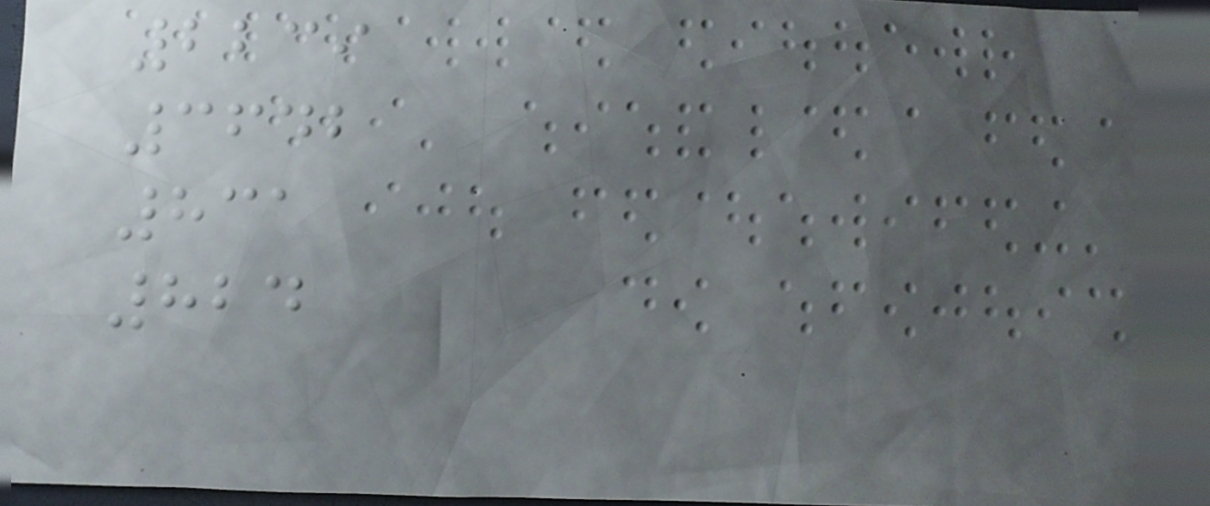2239
3642
831
824
